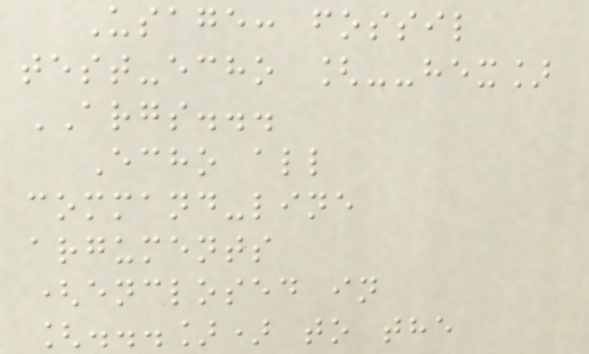Usage: fossil
test-echo [--hex]
ARGS...
Echo all
command-line
arguments
(enclosed in
[...]) to the
